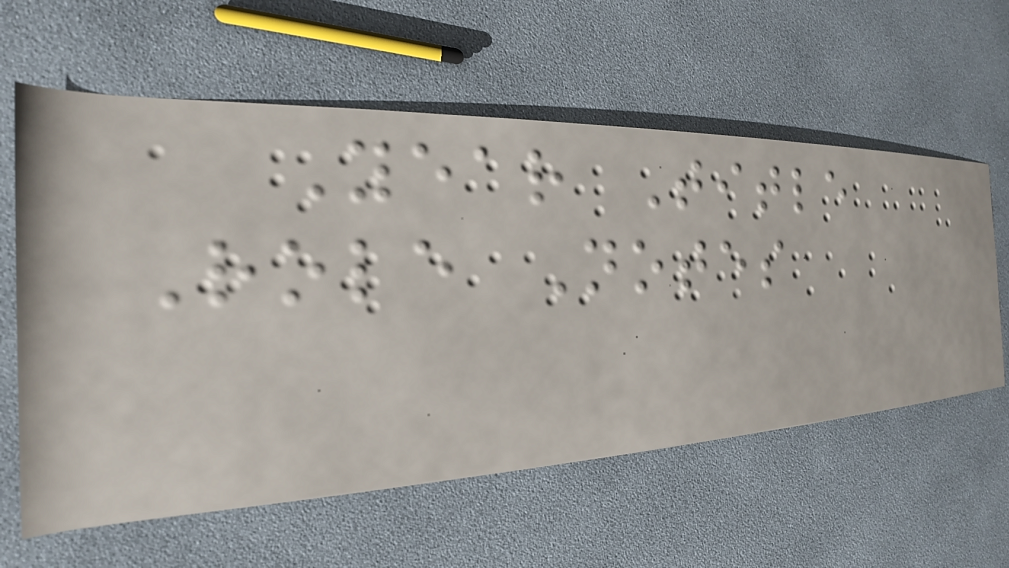Year Title
Role Notes
